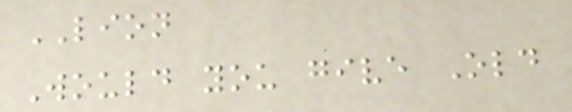LION
Would you give Old
